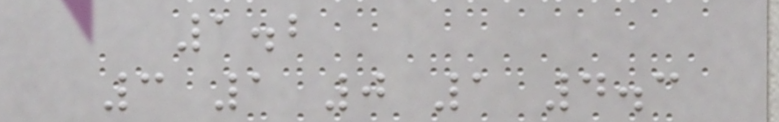1.2
3 1 0 1 4.3
